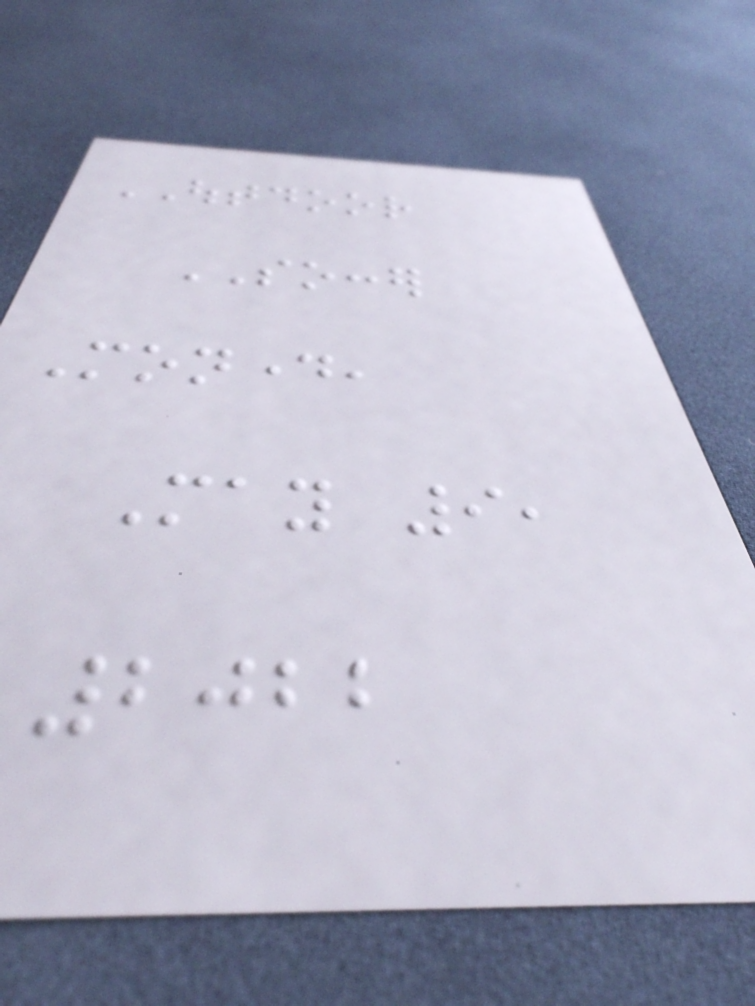OUTDOOR
SOCCER
Monday,
May 9,
2022
